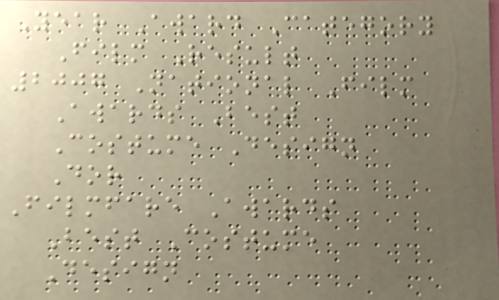Year Award Category
Film Result
2007 National Film
Awards Best
Costume Design
Dor
Filmfare Awards
Best Costume
Design
